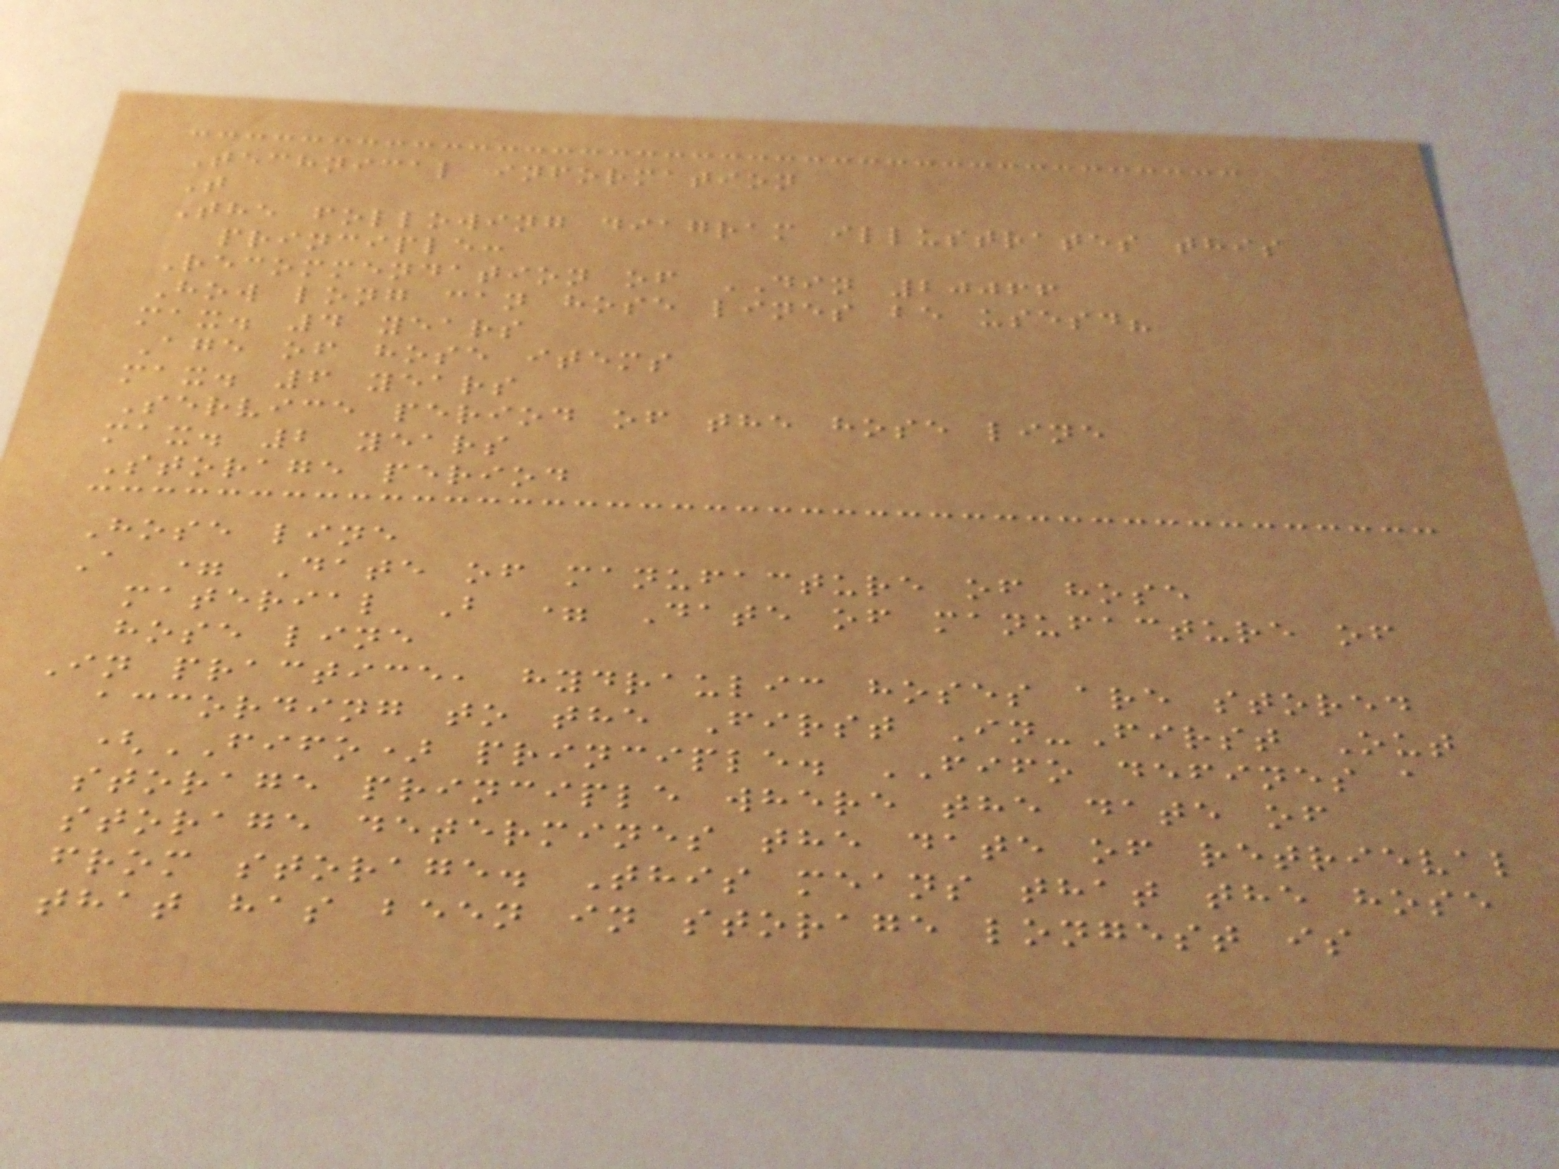Technical information
T
The following diagram illustrates this
principle:
Recommendation of DIN 20066
How long can hose lines be usesd?
max. 4 years
Age of hose items
max. 6 years
Service period of the hose line
max. 2 years
Storage period
Hose line
A = Date of manufacture of hose
material B = Date of manufacture of
hose line
In practice, hydraulic hoses are stored
according to the First In-First Out
(FIFO) principle. FIFO defines a
storage principle where the date of
storage determines the date of retrieval
from storage. This means that the hose
that has been in storage longest is
